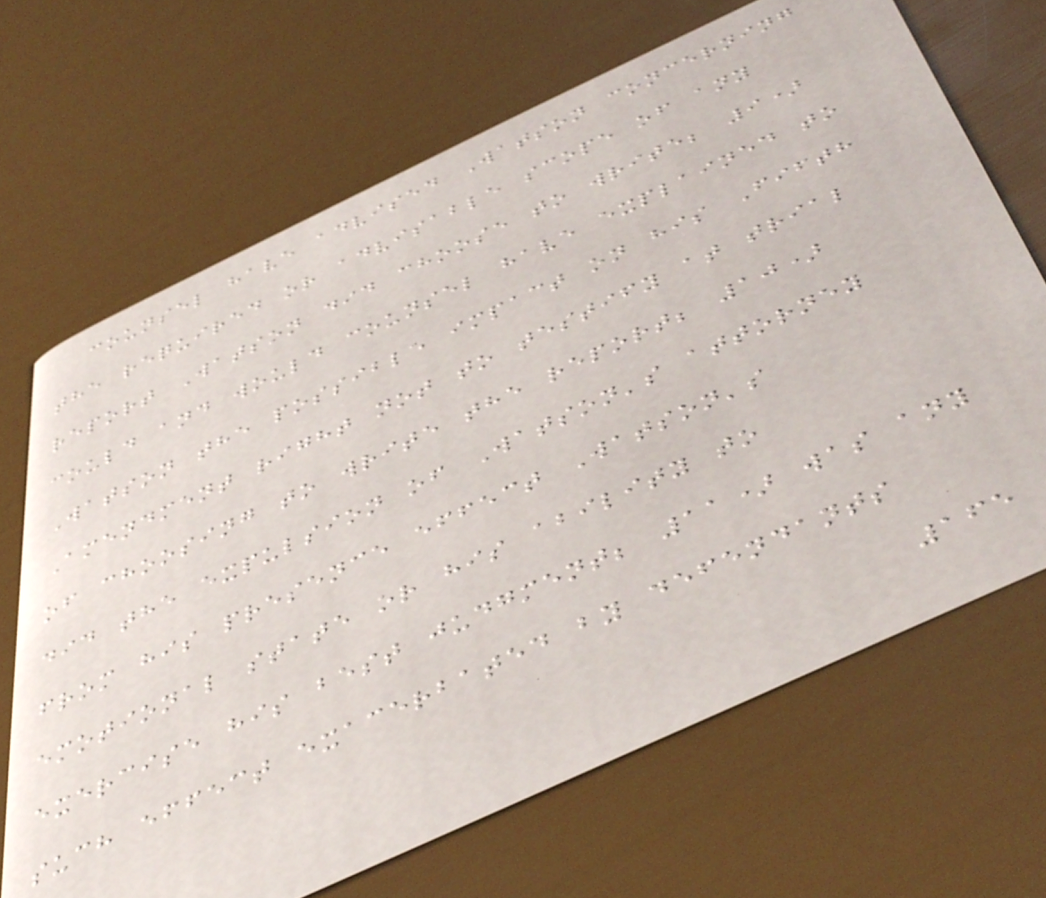counsel have advised Watson concerning
the required or advisable scope of any
report Watson did choose to write; 9)
could and would counsel have explained to
Watson the possible impact on his Fifth
Amendment right not to testify at trial
of choosing to write the report; 10)
did the expulsion of Watson's attorney
from his presence effect Watson's
emotional state or his ability to
exercise his best judgment; 11) was any
such effect exacerbated by defendants
165
